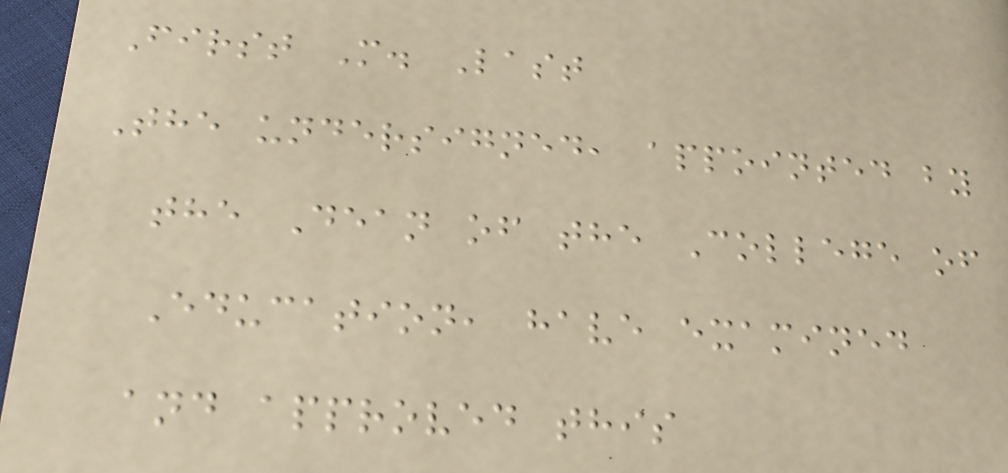First M. Last
The undersigned, appointed by
the Dean of the College of
Education, have examined
and approved this
